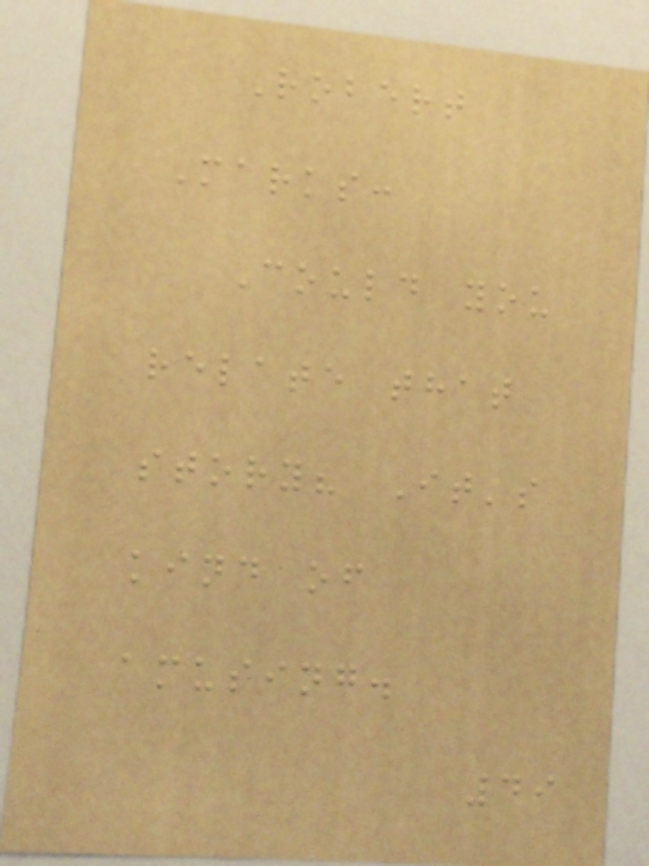Robert
Marks:
Could you
relate that
story? It's
kind of
amusing.
49
